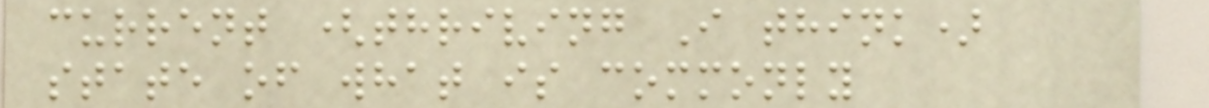current (thriving I think)
state of what is commonly
